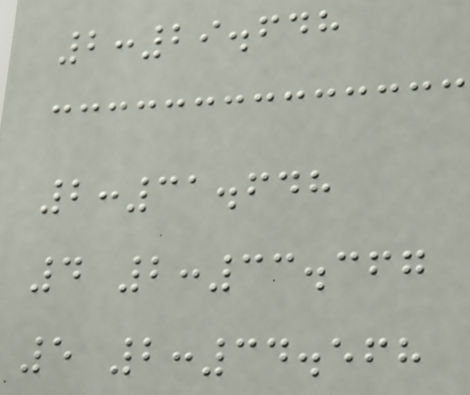2:29.648
2:31.648
4 2:33.367
5 2:34.568
